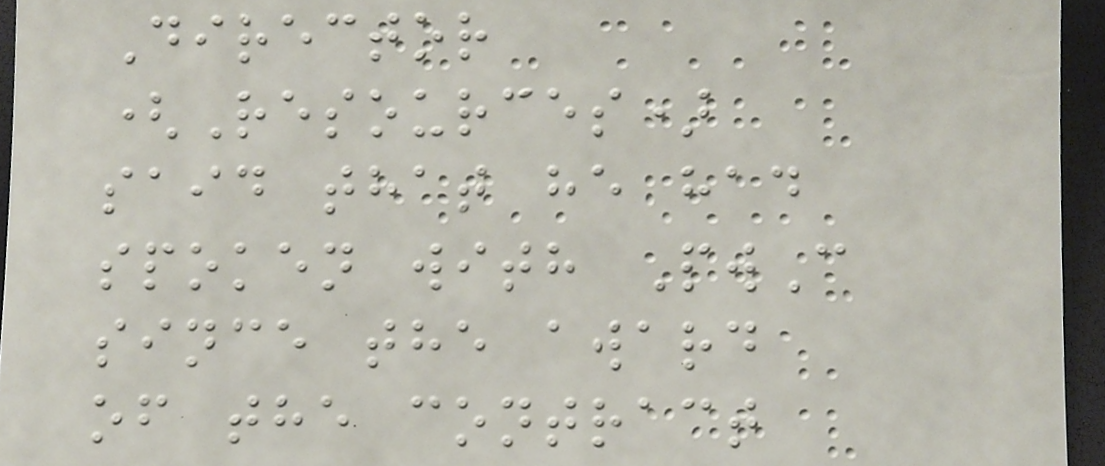Director
(Resources)
said that he had
spoken with PwC
since the award
of the contract
